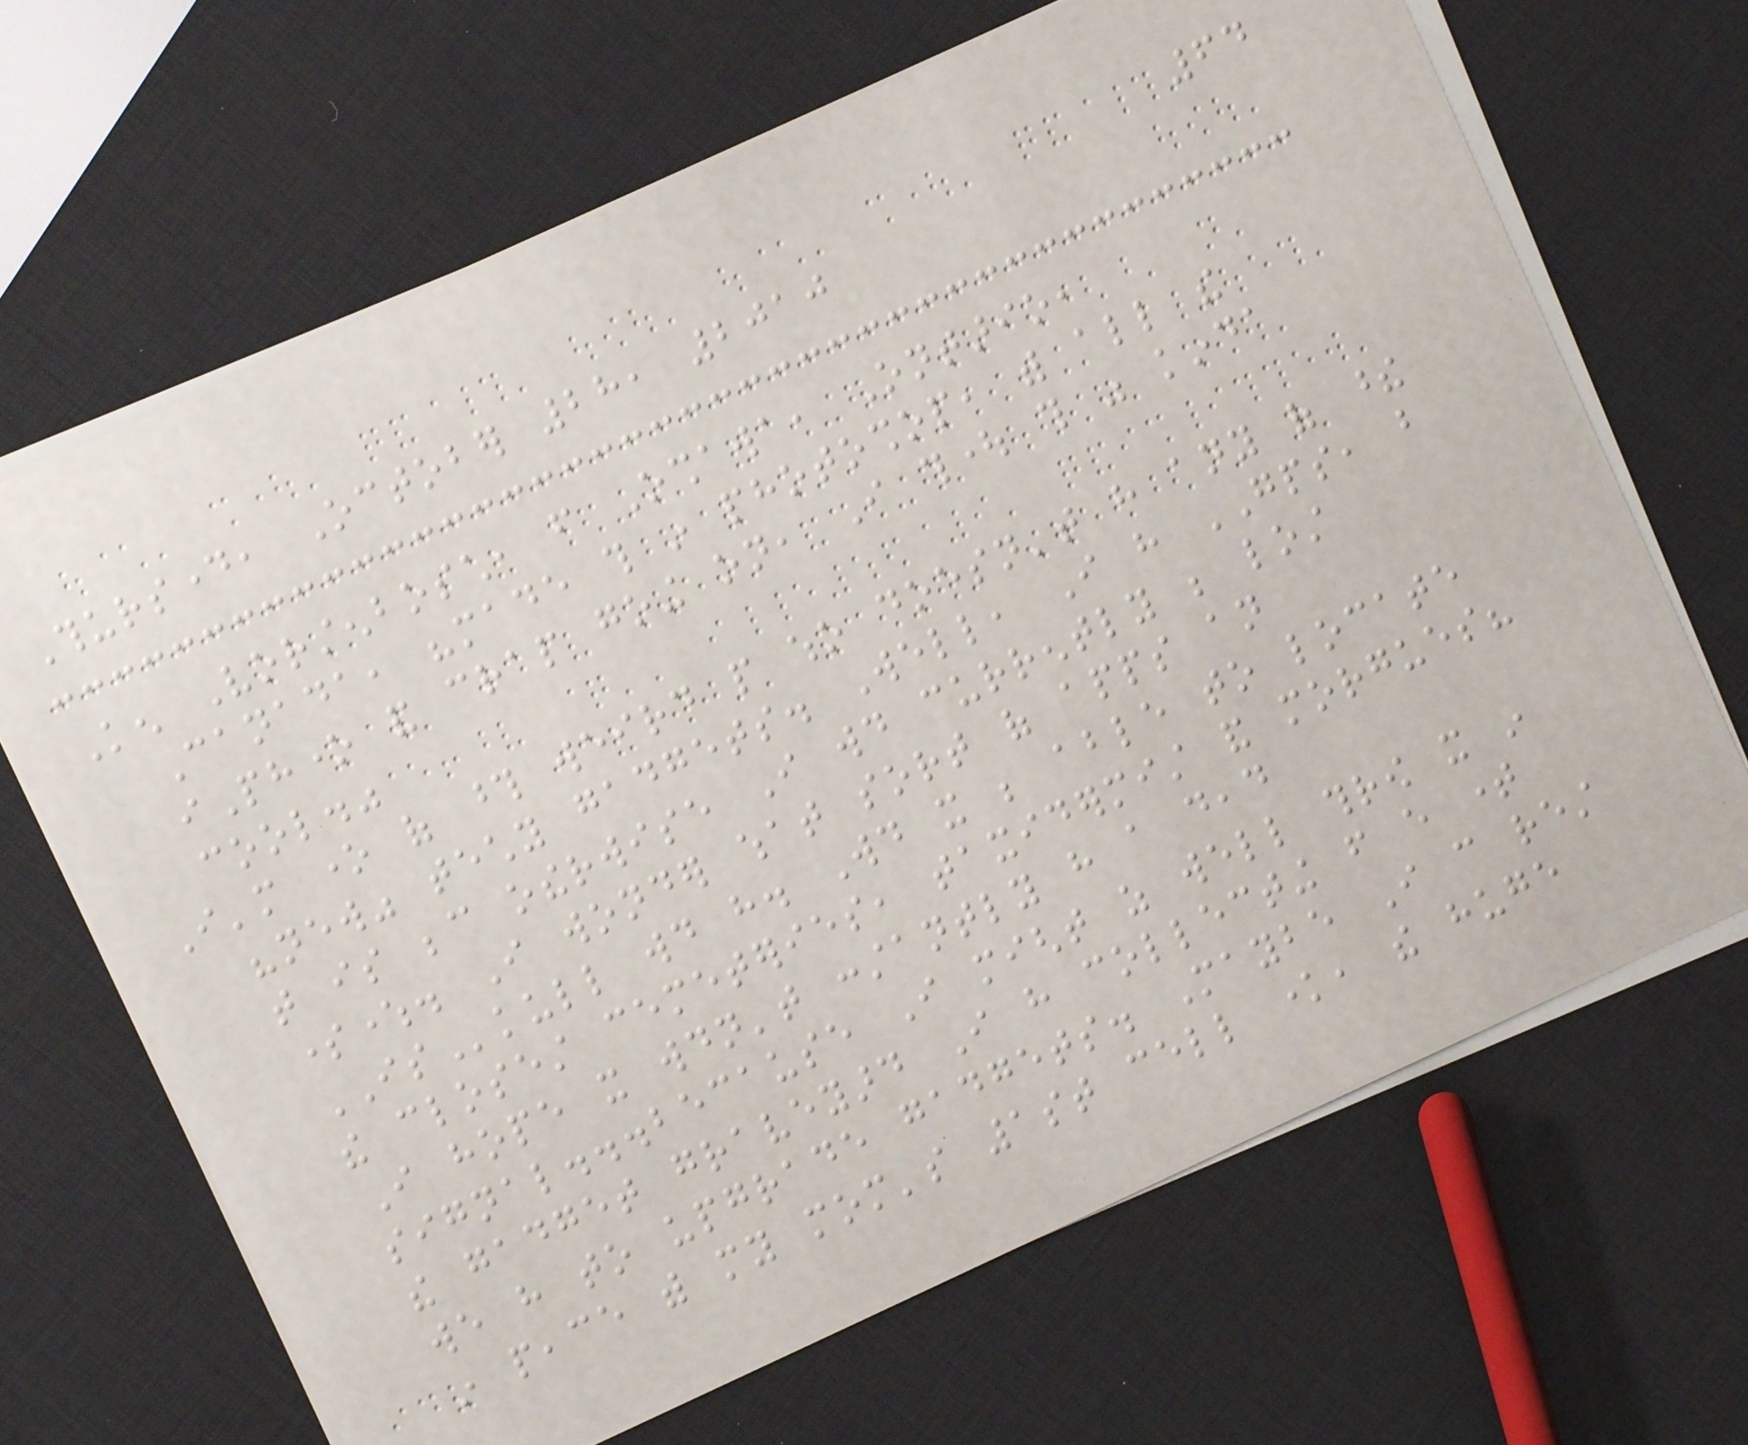64
Thursday, October 28, 2010
Ken Vorstenbosch, from Oshawa, Ontario,
Canada, "made this in photoshop, with all the
iPhone and crap going on, I thought this was kinda
cool."
I'm one of those weird people who doesn't have any of these
"new" techy gadgets. Well, I have GPS, but
that is because otherwise I would currently be lost
somewhere. I wonder what sort of apps an
ISkull would have. Would it be able to locate
the closest cemeteries, taxidermist and morgues?
I hope it wouldn't constantly have a dead
signal...because I might as well throw it in
the gadget graveyard I have collecting from every time
we have to upgrade gadgets. Maybe I can rest
in peace with my mom's 1st cell know, the huge
